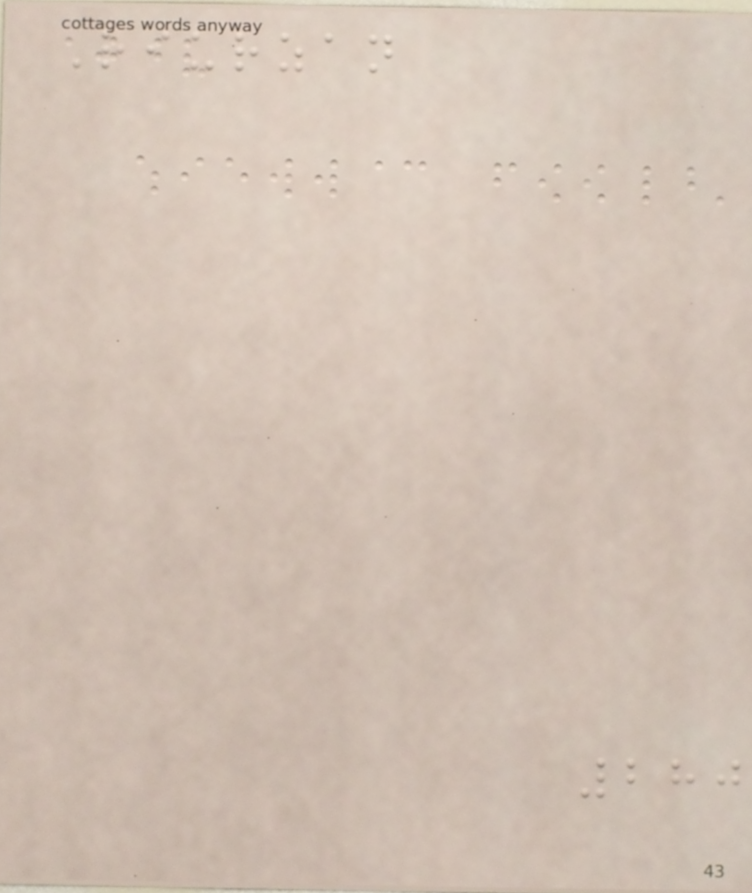Riurzan
280
